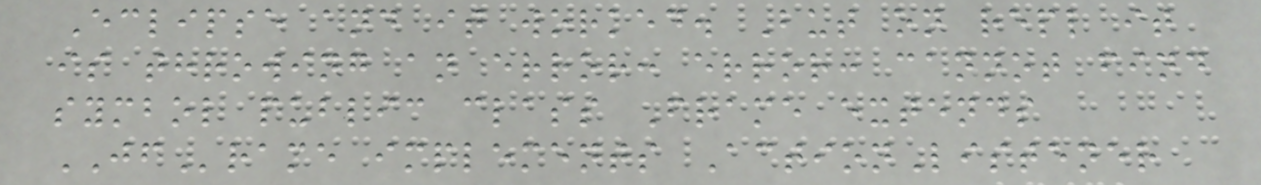Eclipse and it worked. But on repl it
is throwing an error: error: cannot find
symbol public class Frame extends
JFrame implements ActionListener
